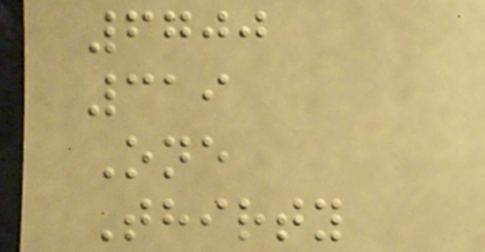6700
319
One
Thirty
